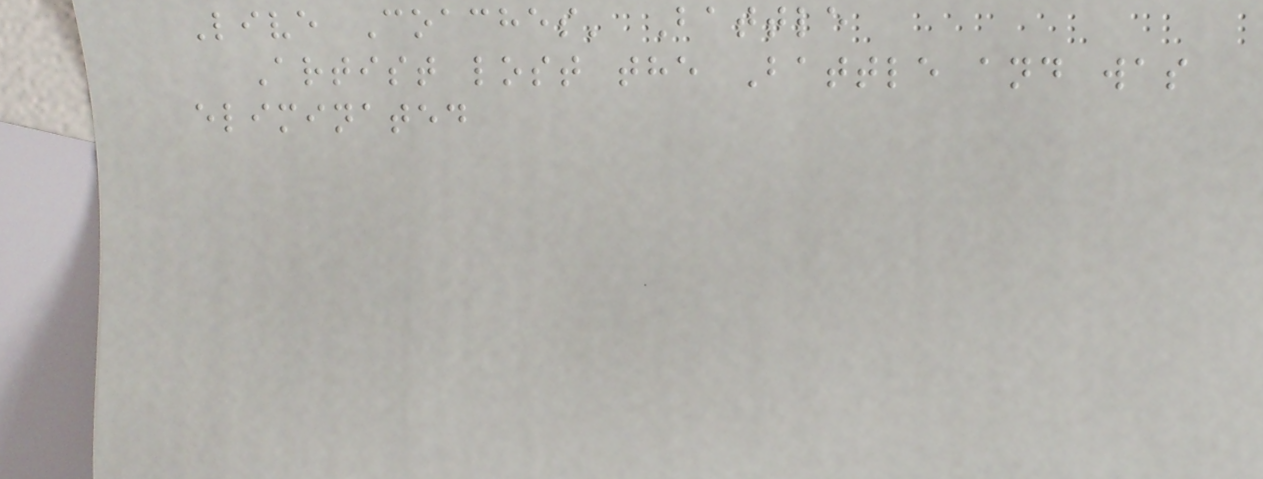Live Coaches' Battle
Artist lost the Battle and was
eliminated
